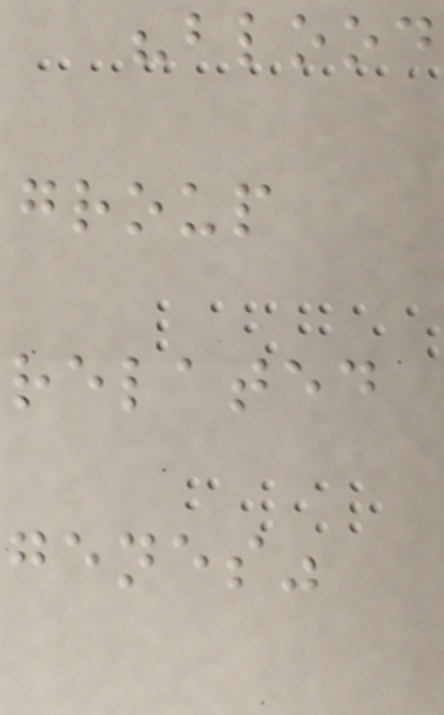"blood
group
related
genes"
